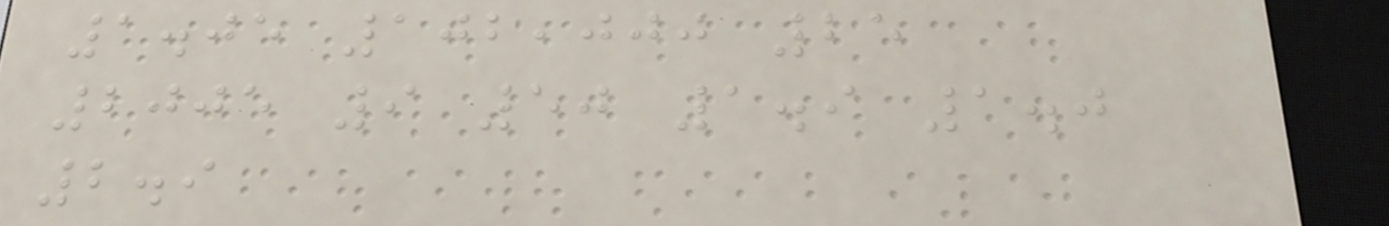1.05 102,000 25
2005 9 50 1.9 1.0
2.9
